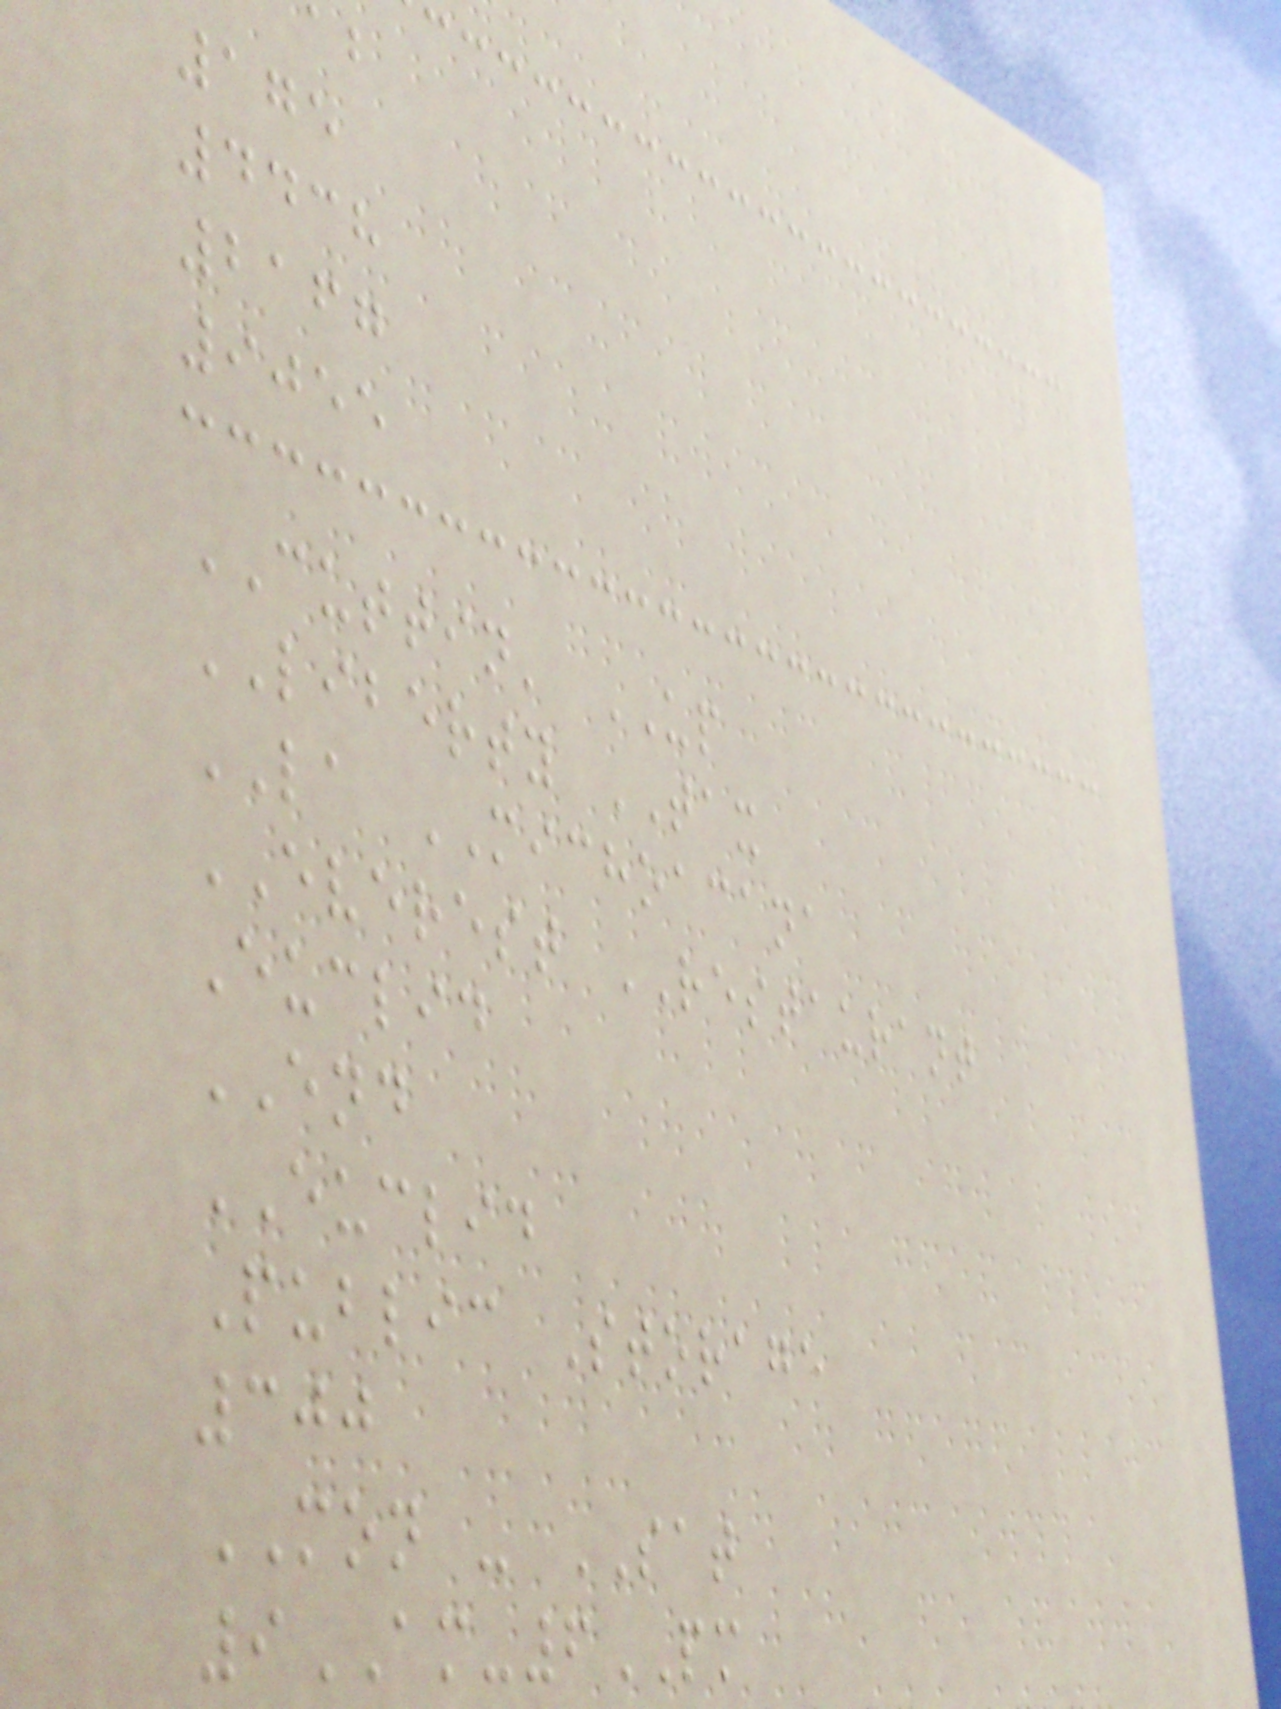175
4438
2167
9055
CUTTIN' UP
LIBERTY TAX
LA MICHOACANA
EVEREST RESTAURANT
Euclid
END
EUCLID
Public Storage
300
MON - SAT
9AM-6PM
